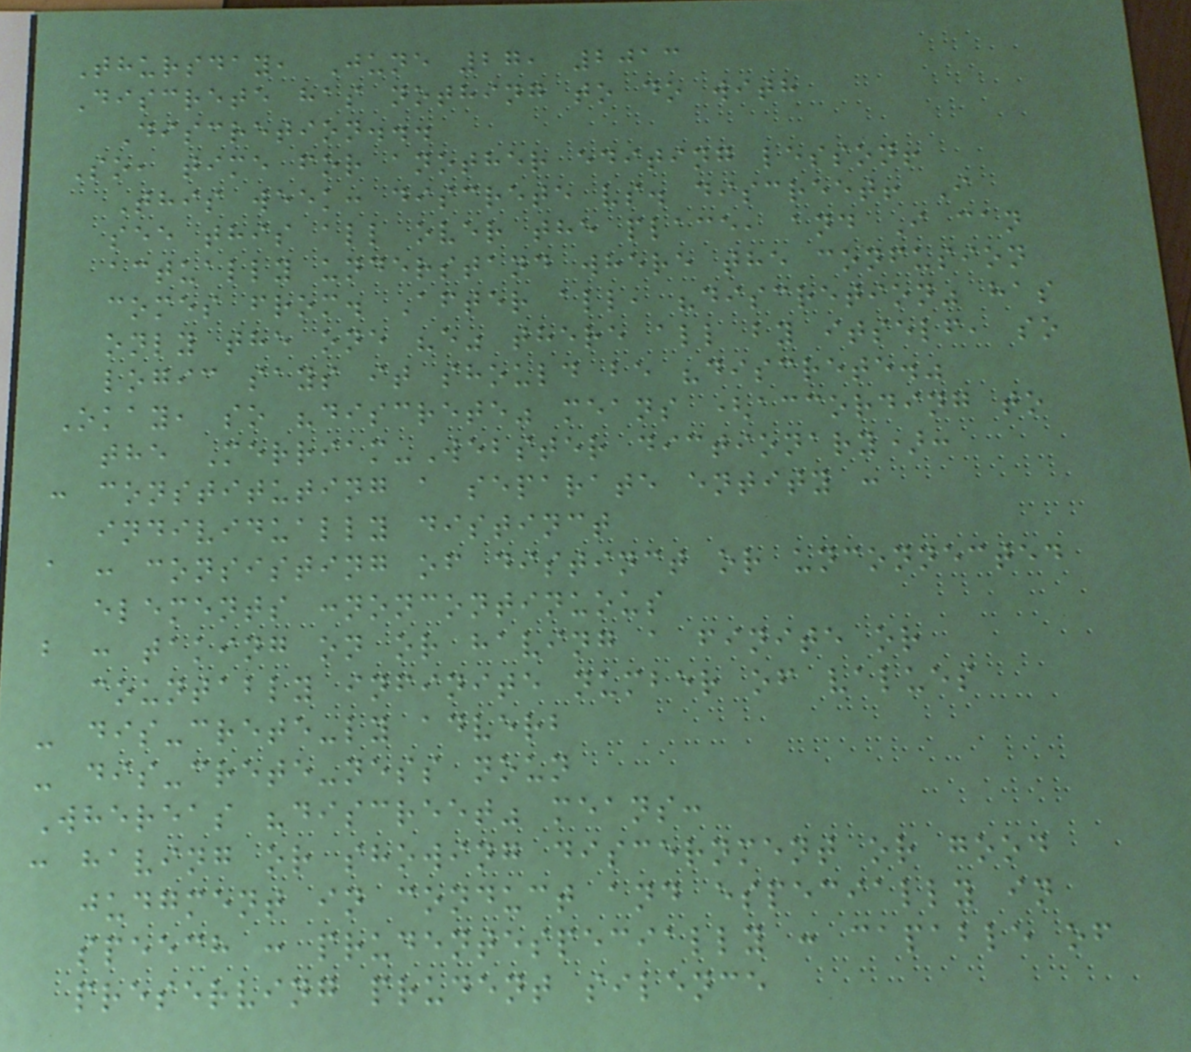Thursday, June 27, 2013
Discrete has nothing to do with
Discretion...
So, time for another editing lesson!
This week: discrete vs. discreet! I
see this all over the place, and I can
actually understand where the confusion
comes from. After all, "discretion" has
only the one "e" there all by itself, so
logic says it should be "discrete."
Okay, so "discrete" means (according to
the Merriam-Webster dictionary):
: constituting a separate entity :
individually distinct
a : consisting of distinct or unconnected
elements :noncontinuous
b : taking on or having a finite or
countably infinite number of values
- dis-crete-ly adverb
- dis-crete-ness noun
Whereas "discreet" means:
: having or showing discernment or good
judgment in conduct and especially in
speech : prudentespecially : capable of
preserving prudent silence
